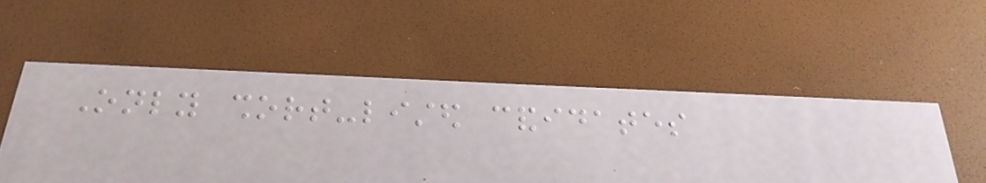Only short-listed candidates
